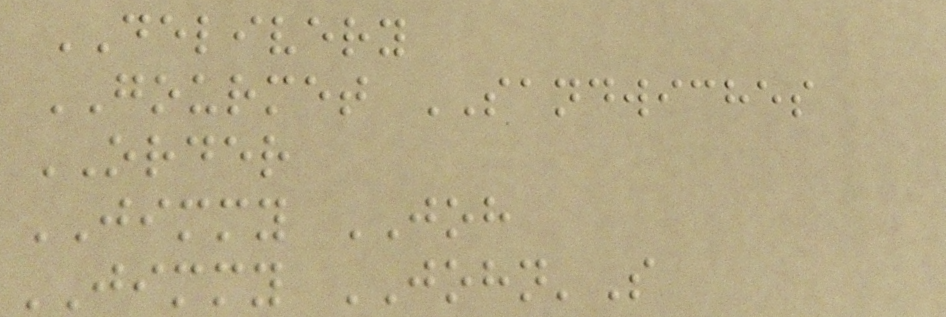DELIVERY
GOURMET SANDWICHES
ORDER
JIMMY JOH
JIMMY JOHN'S
